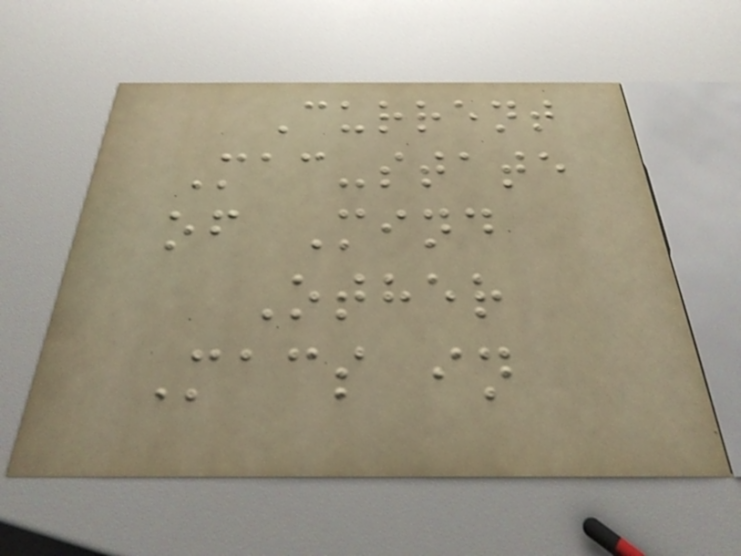Current
Mac-state
of Mind
Other
Macs in
